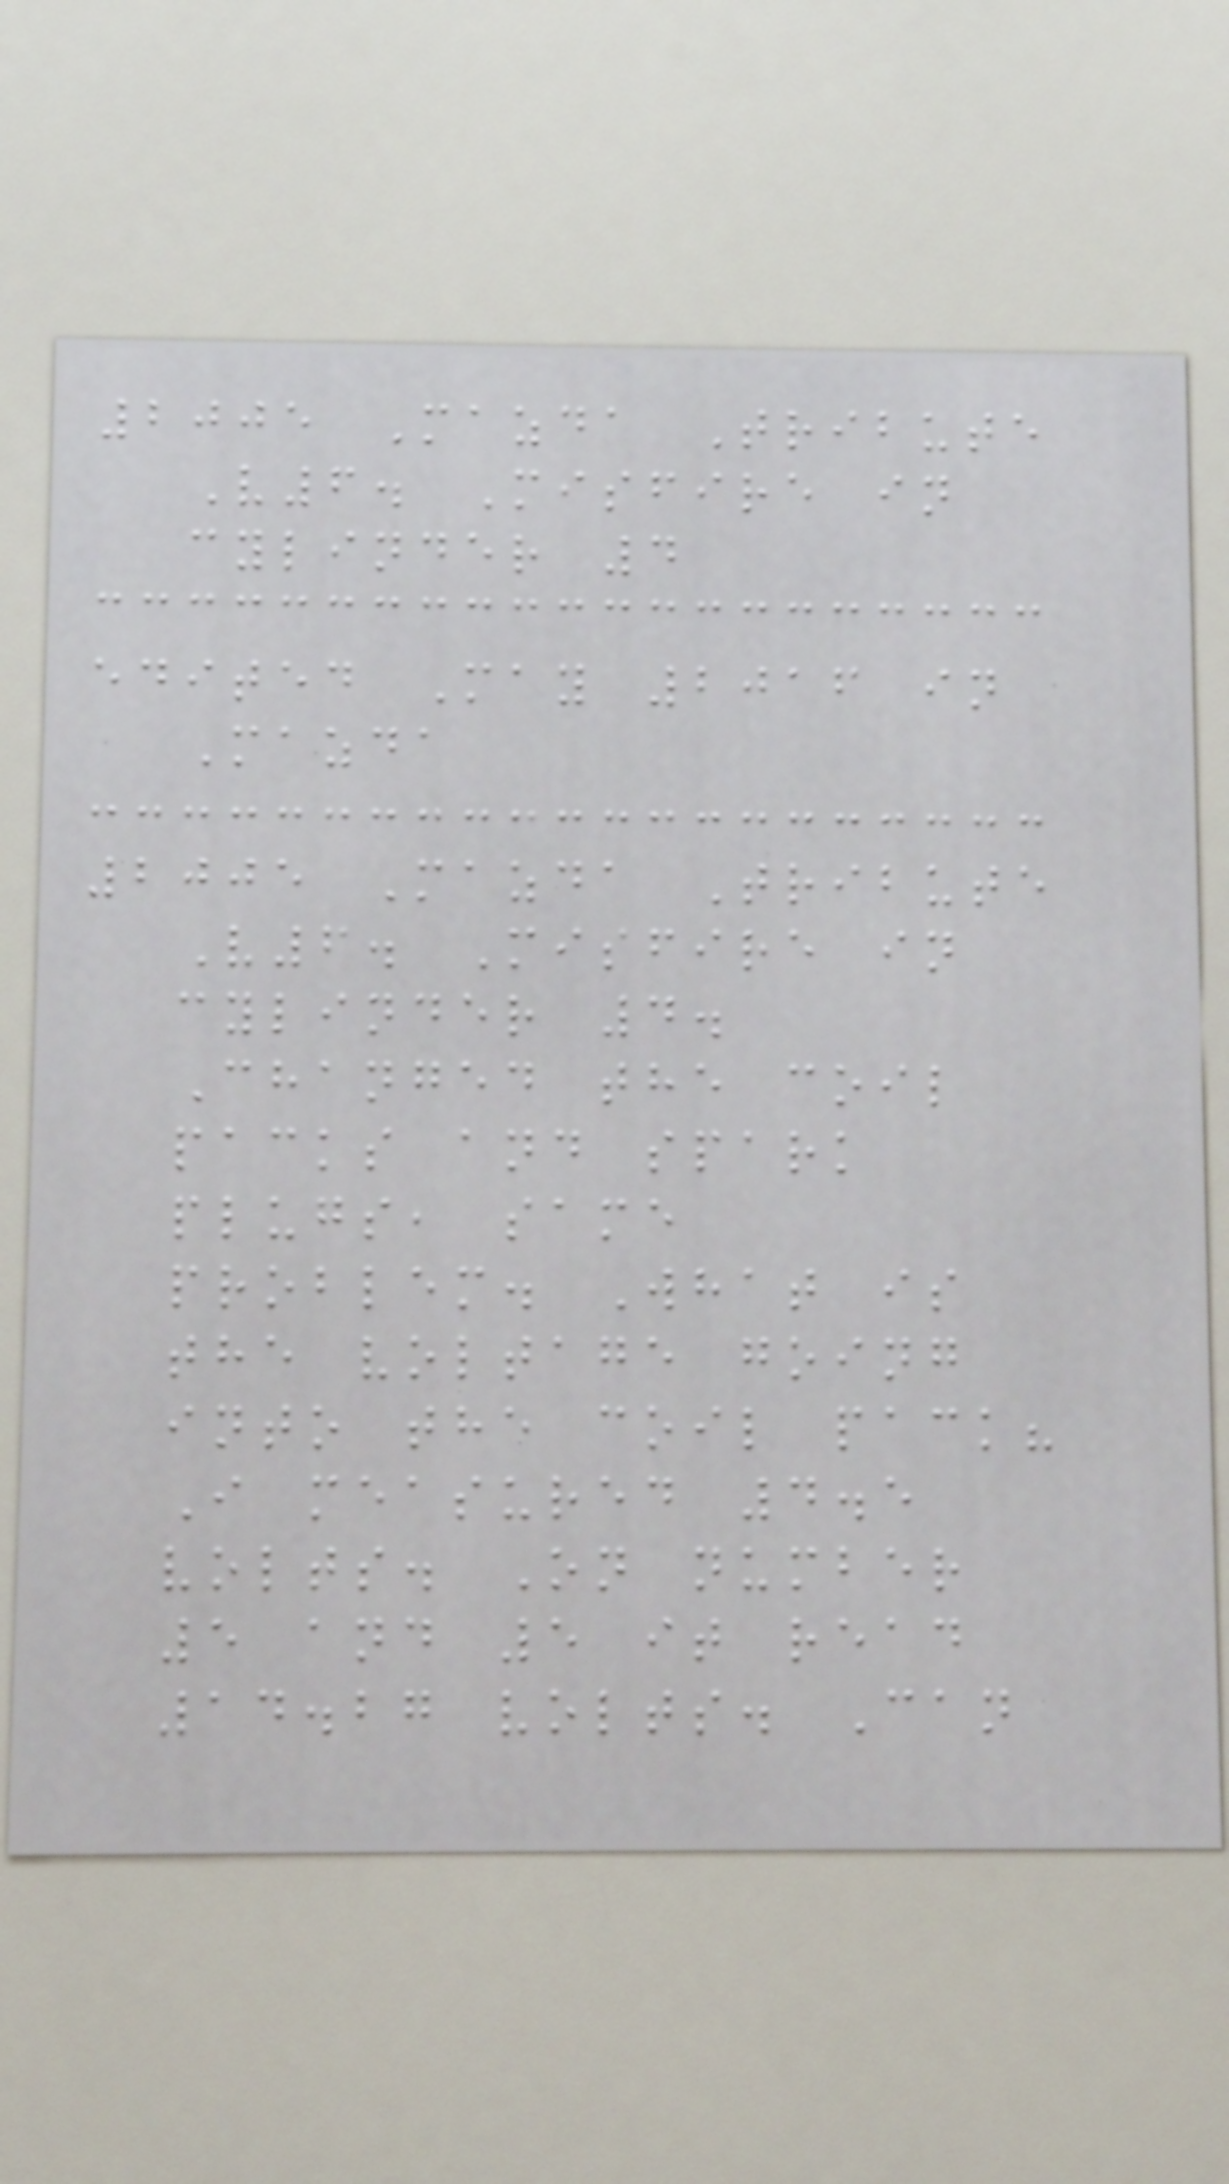2005 Mazda Tribute
V6. Misfire in
cylinder 4
edited May 2016 in
Mazda
2005 Mazda Tribute
V6. Misfire in
cylinder 4.
Changed the coil
packs and spark
plugs, same
problem. What is
the voltage going
into the coil pack?
I measured 4.5
volts. On number
5 and 5 it read
14.27 volts. Can
